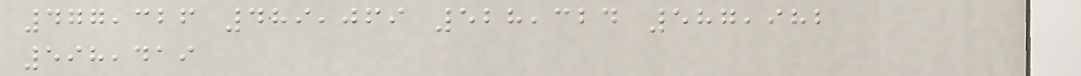477,326 489,069 528,324 587,982
598,419
